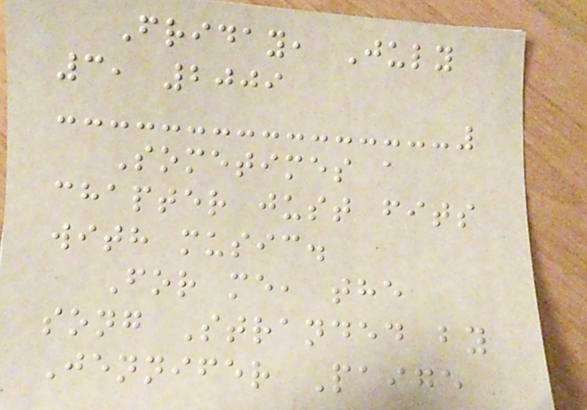Friday, July
3, 2009
Sometimes a
chapter just fits
with music.
For me, the
song Stranded by
Jennifer Paige
